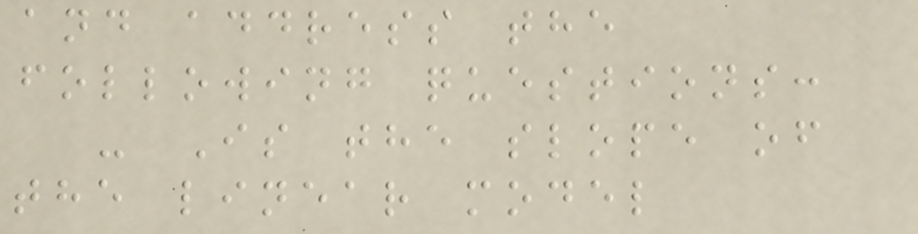and address the
following questions:
- Is the slope of
the linear model
